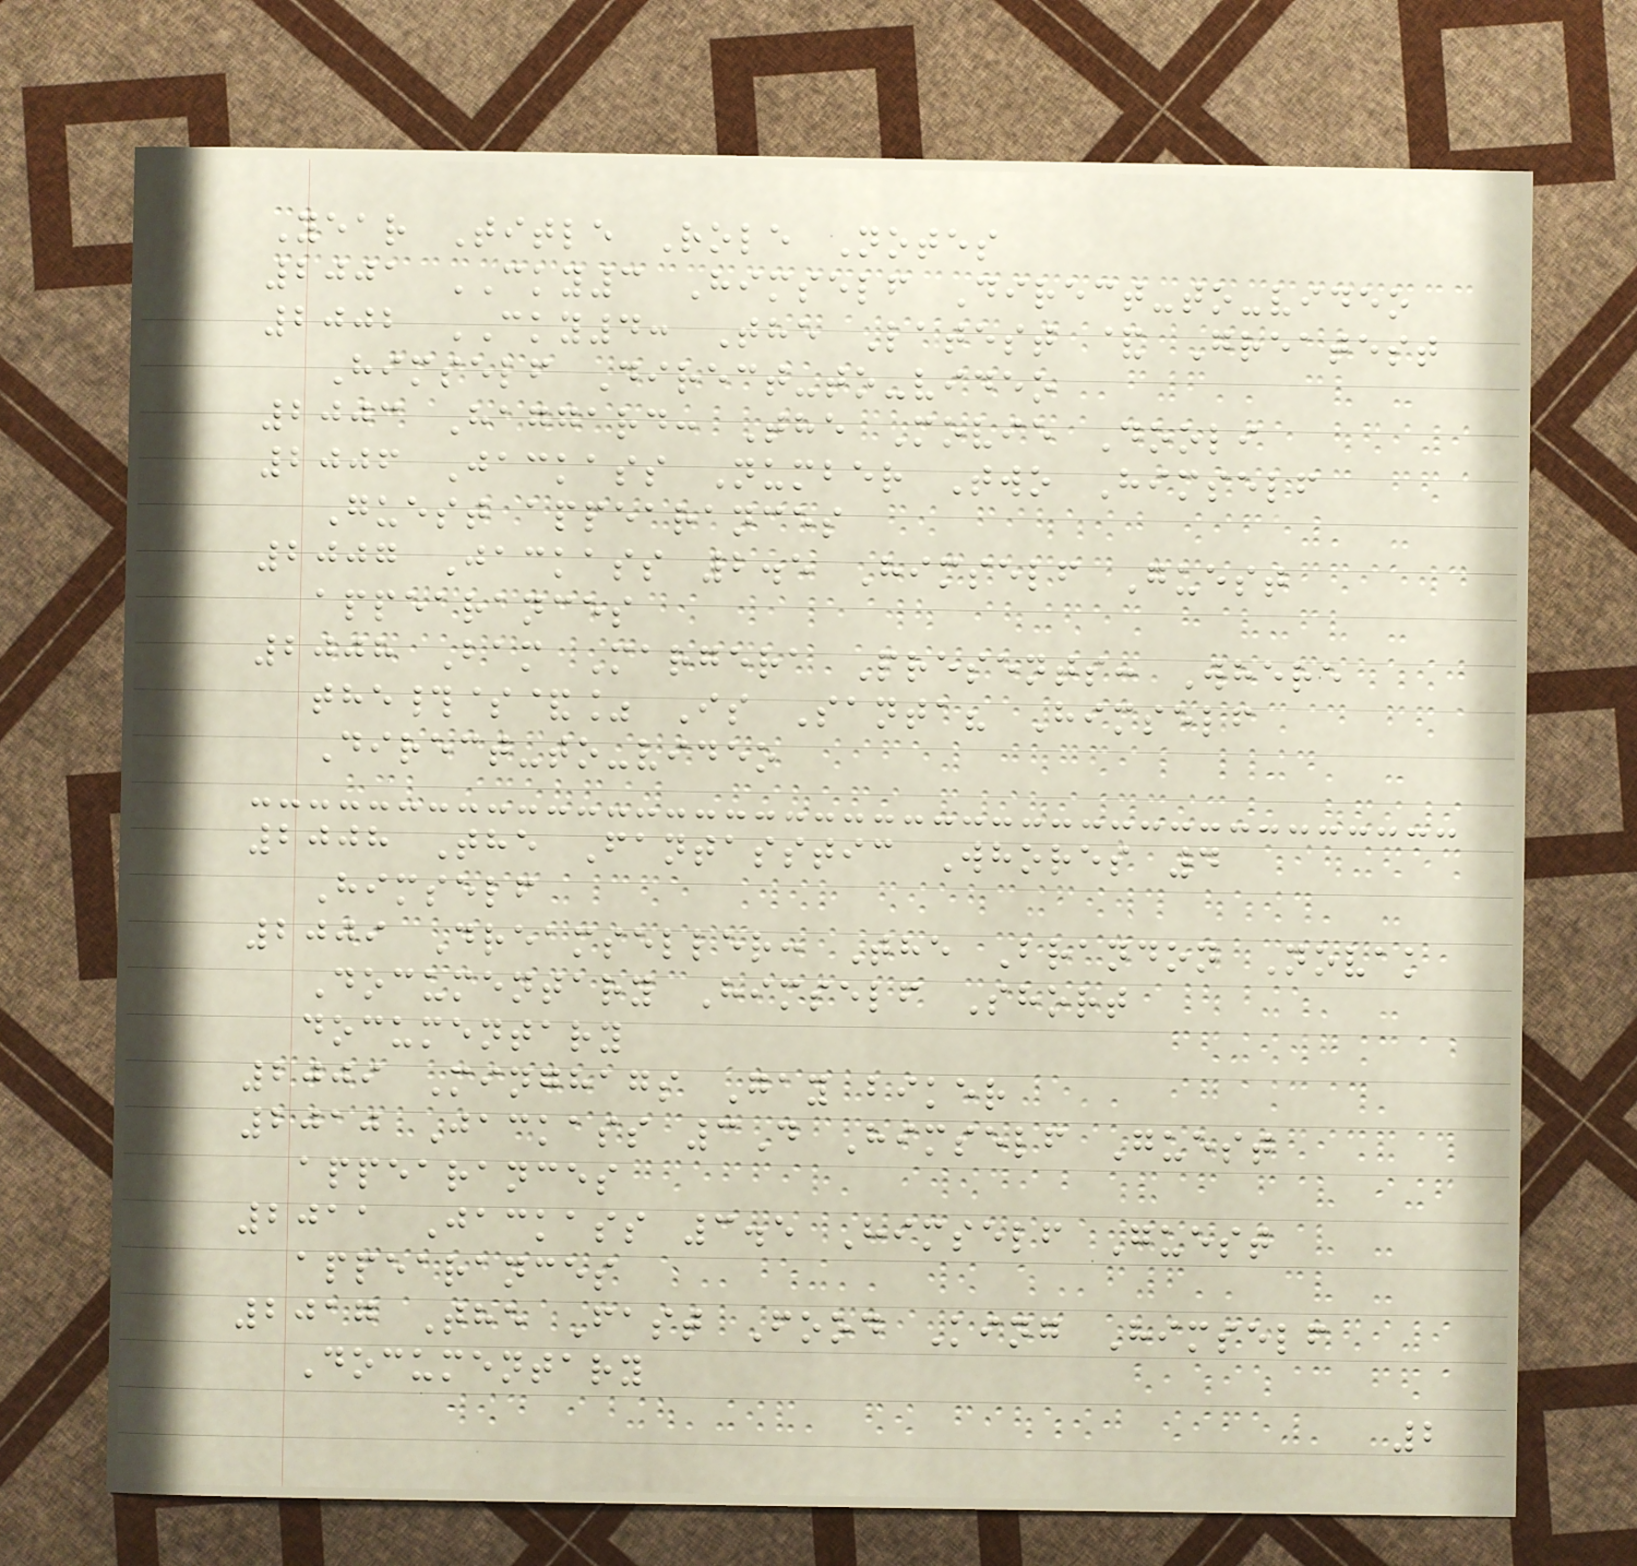Year Title Role Notes
2001 CKY3 Himself Direct-to-video
2002 CKY4: The Latest & Greatest
Himself Direct-to-video
2003 Haggard: The Movie Dooli
2006 Jackass Number Two Himself
Guest appearances
2007 Jackass 2.5 Himself Guest
appearances
2008 Bam Margera Presents: Where
the#$&% Is Santa? Himself
Direct-to-video
2008 The Fantasstic Whores 4
Himself
2009 Dreamseller: The Brandon Novak
Documentary Himself Short
documentary
2009 Minghags Gay biker
2010 Jackass 3D Himself Guest
appearances
2011 Jackass 3.5 Himself Guest
appearances
2017 The Fast Food King Himself
Documentary
2
